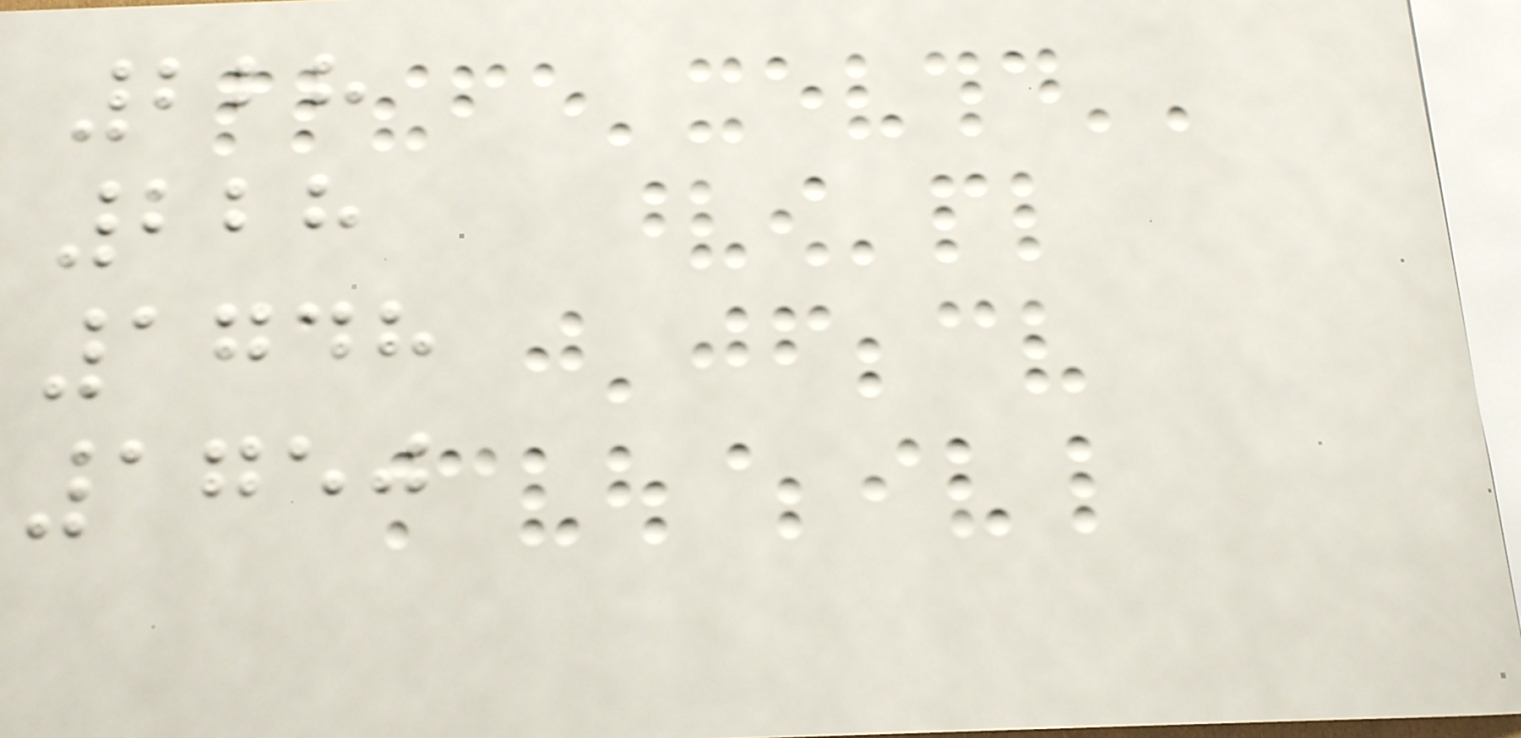228
228
1748
1750
